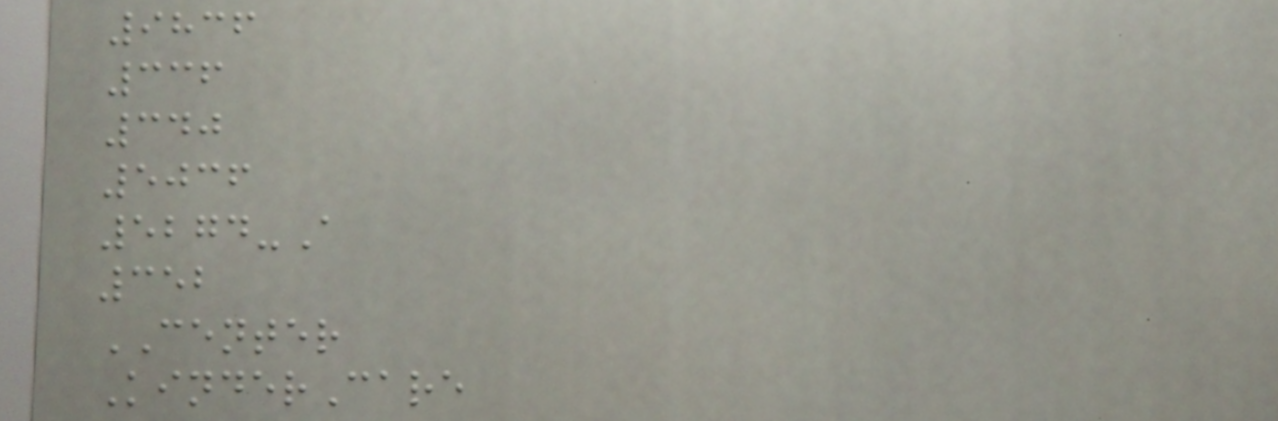9836
336
340
5036
5274-A
352
CENTER
KinderCare
